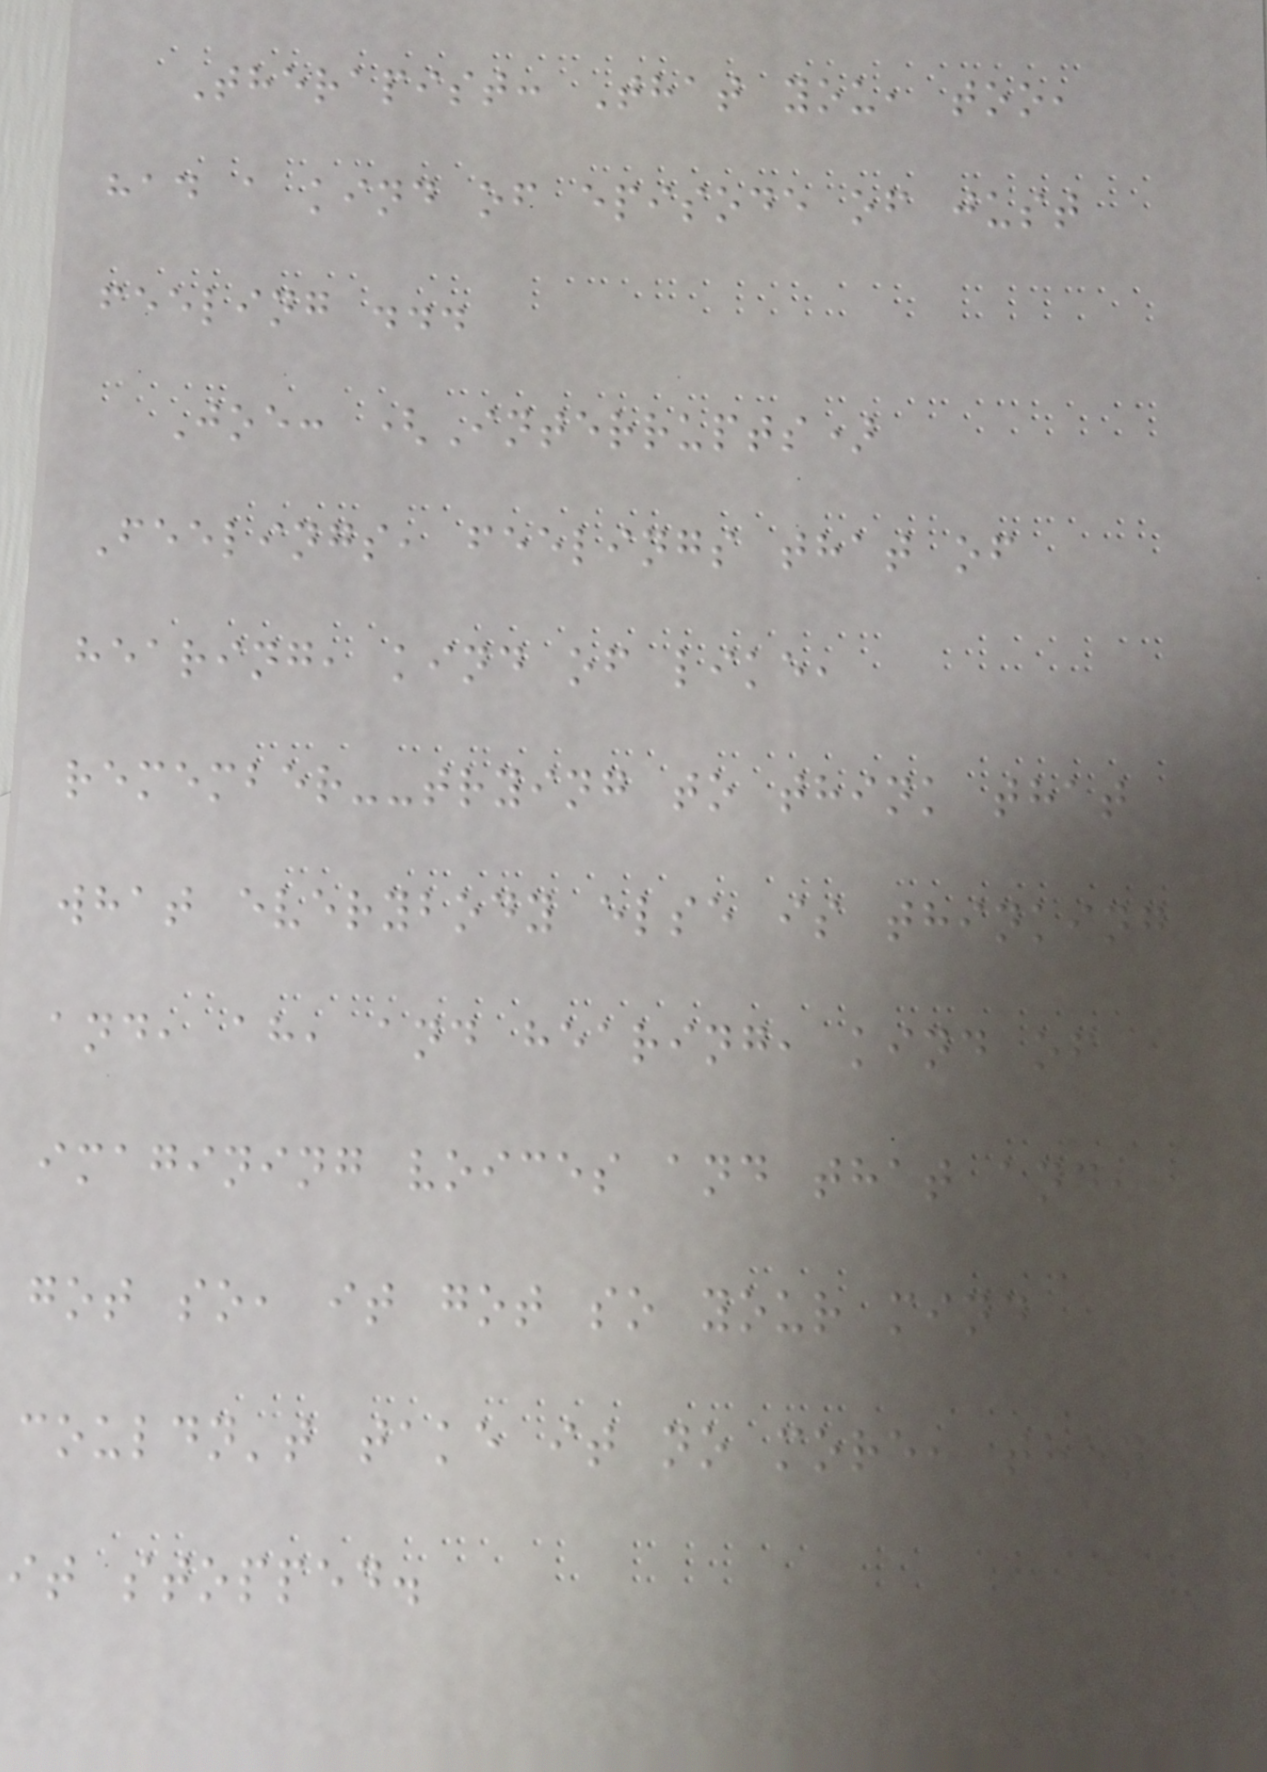Therapist: That you, too,
had a kind of episode of just
feeling ...
Joe: (Interrupts)
Feelings, feelings that of
hearing, kind of like,
remember--trying to think that
what everybody else is thinking
and, ah, and hearing, kind of
imagining voices and that and,
got so, it got so your mind
couldn't take it no more, then
it stopped.
